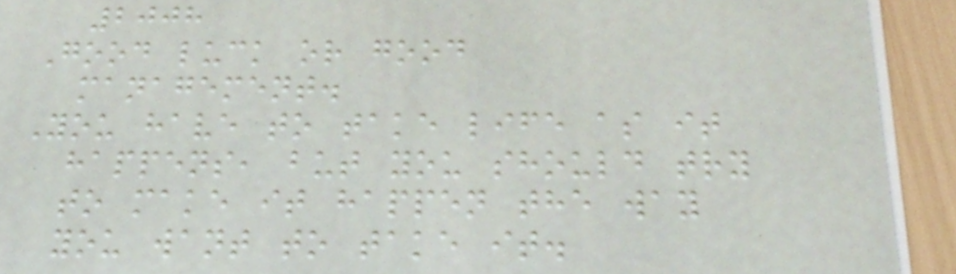2008
Good luck or good
management.
You have to take life as it
happens, but you should try
to make it happen the way
you want to take it.
